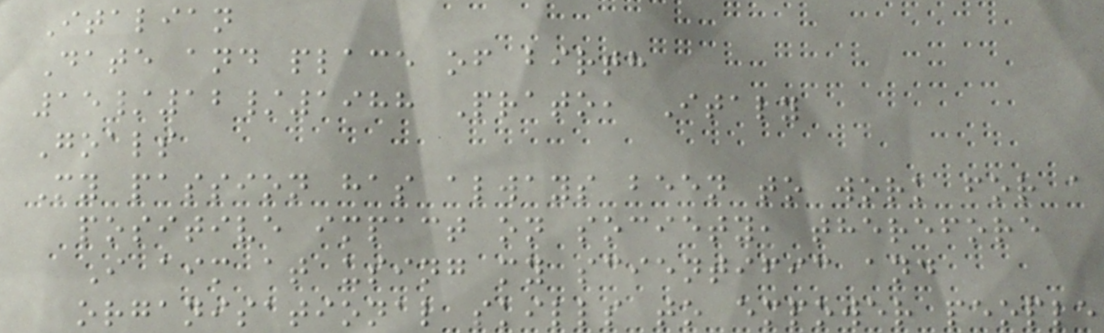Italian
Date and place of birth
15/12/1988 Prato, Italy
Goals
My passion has always been to work for a
positive impact on society, therefore
I aim at using my scientific and
organisational skills to empower people
